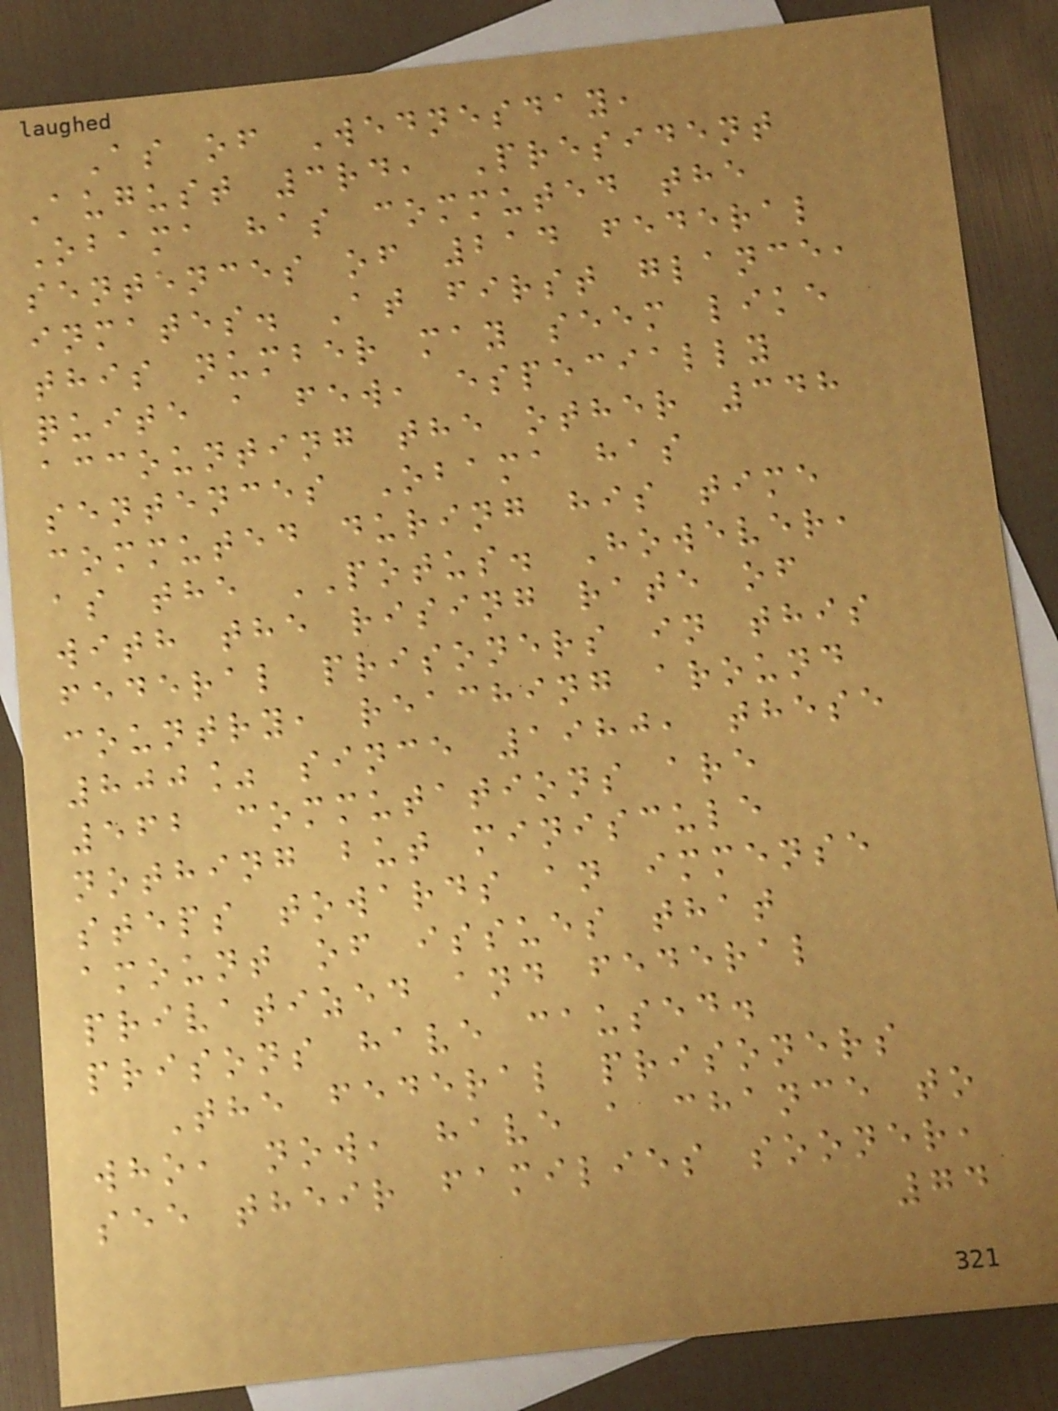As of Wednesday,
August 3rd, President
Obama has commuted the
sentences of 214 federal
inmates. At first glance,
this number may seem like
quite a few, especially
accounting the other 348
sentences Obama has
commuted during his time
as the POTUS. However,
with the rising rate of
federal prisoners in this
country, reaching around
800% since 1980, these
562 commutations are
nothing but miniscule
steps towards an immense
amount of issues that
privatized and federal
prisons have caused.
The federal prisoners
who, now, have a chance to
see their families sooner,
74
